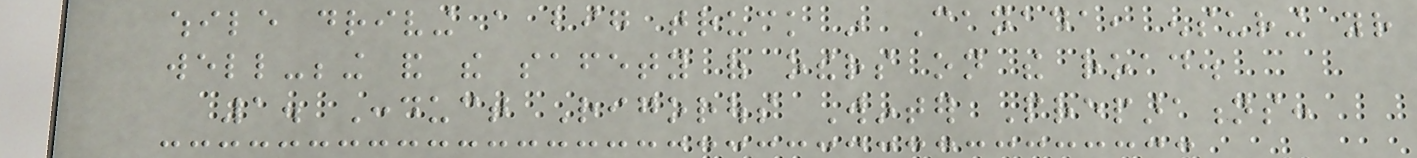while driving a big truck in Canada, ensuring your
well-being and the safety of others on the road.
1. Conduct Rigorous Winter Preparations:
